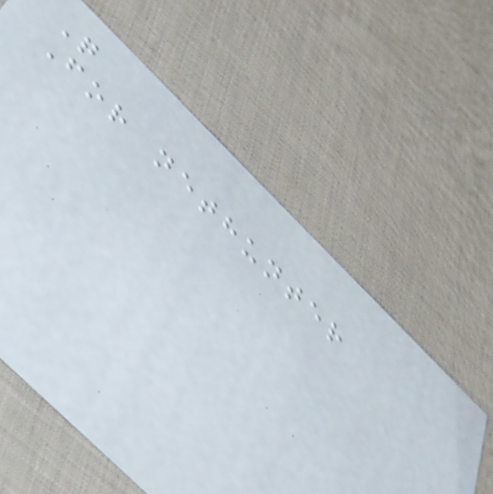Q
For nethunter
